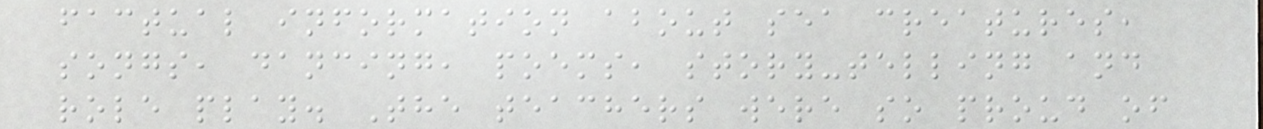factual information about sea creatures,
songs, dancing, poems, story-telling and
role play. The teachers were so proud of
